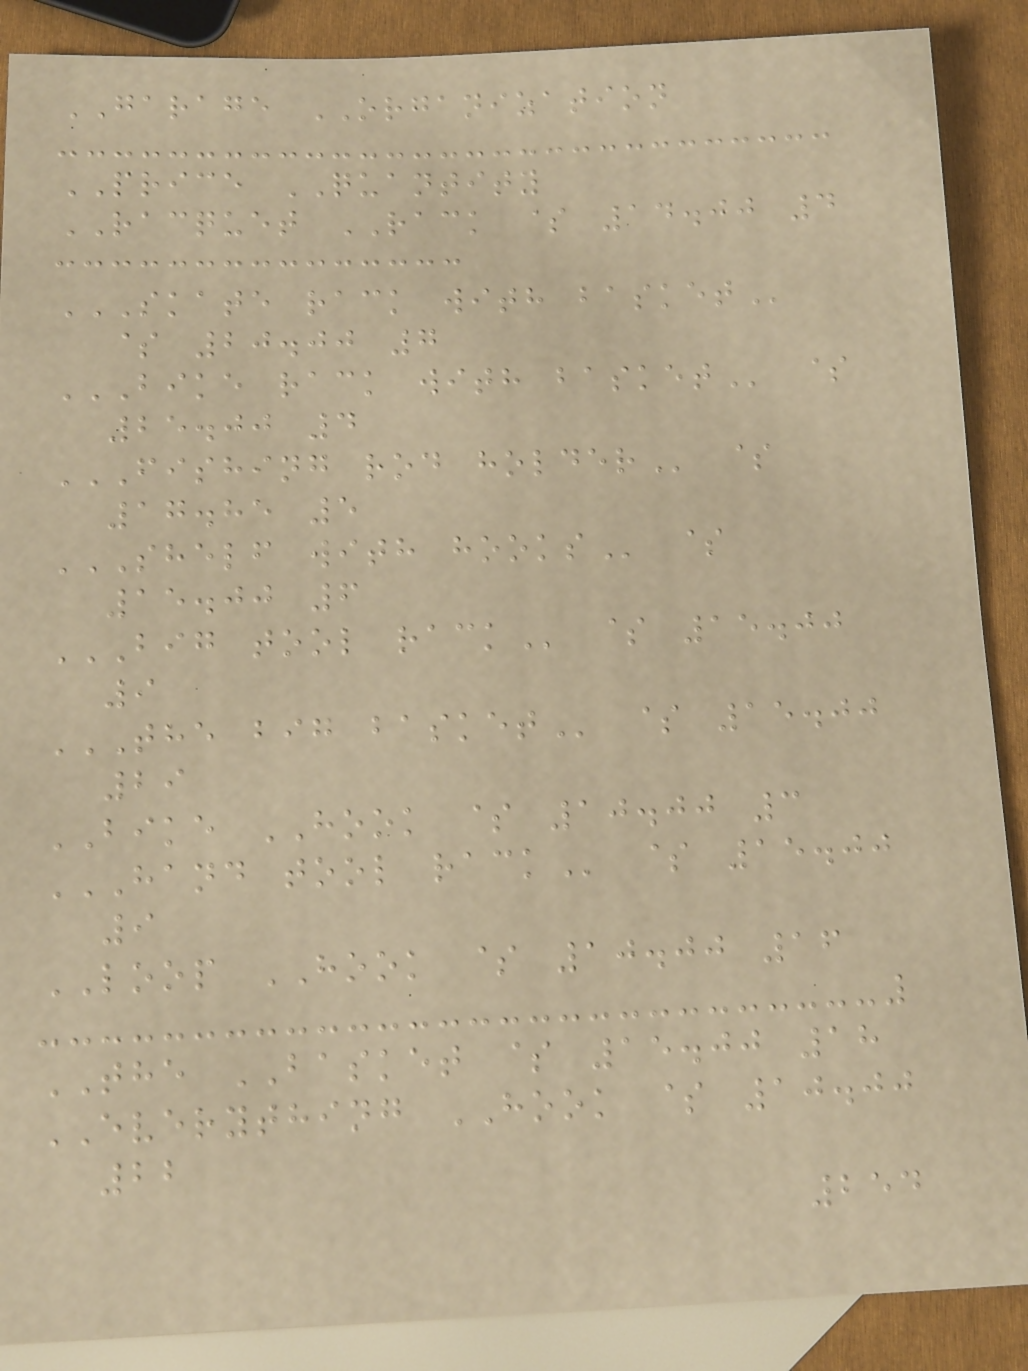GARAGE ORGANIZATION
PRICE QUANTITY
RACQUET RACK $ 14.00 4
SKATE RACK WITH BASKET
$ 20.00 7
BIKE RACK WITH BASKET $
25.00 4
FISHING ROD HOLDER $
17.85 5
SHELF WITH HOOKS $
15.00 6
BIG TOOL RACK $ 15.00
9
THE BIG BASKET $ 15.00
29
BIKE HOOK $ 10.00 3
HAND TOOL RACK $ 15.00
9
LOOP HOOK $ 10.00 16
THE BASKET $ 15.00 18
EVERYTHING HOOK $ 10.00
22
254
